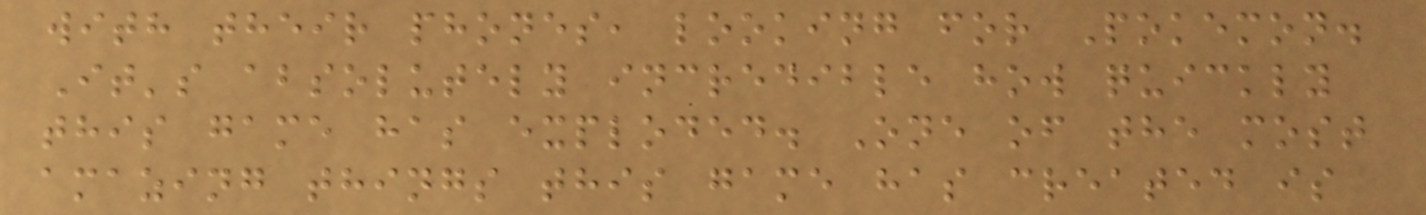with their phones, looking for Pokemon.
It's absolutely incredible how quickly
this game has exploded. One of the most
amazing things this game has created is
